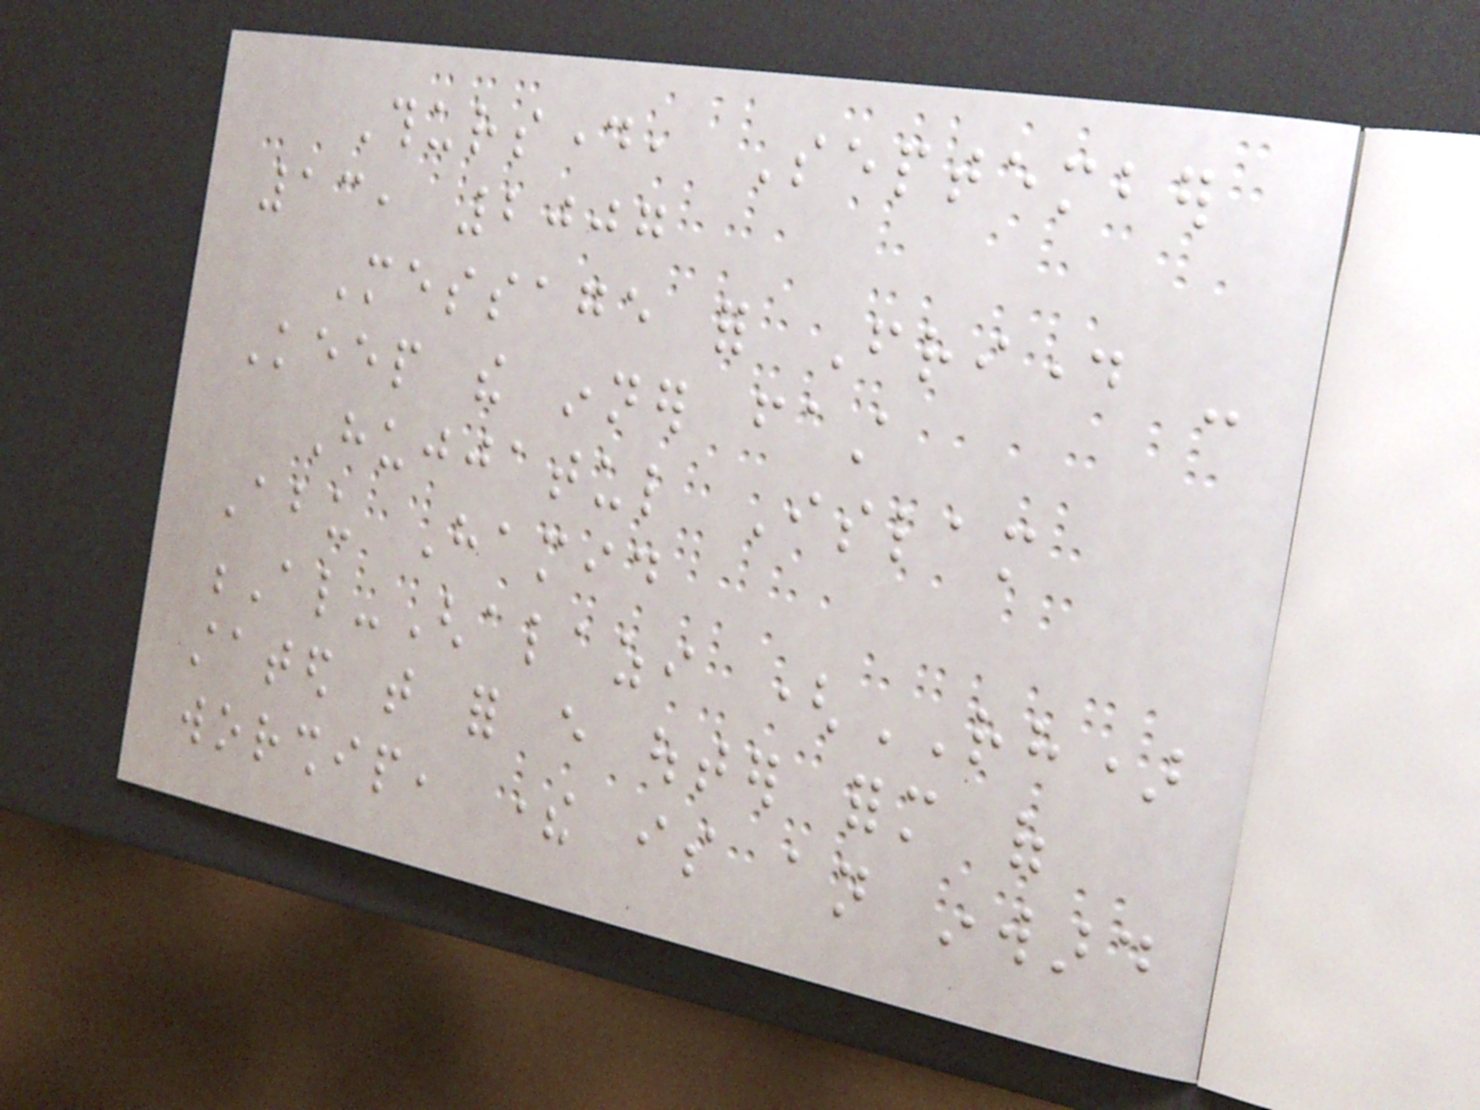Thursday, September
13, 2007
Message for Friday -
Keep the inner fast
Hujjatul Islam
Abu Hamid
Al-Ghalazi (RH)
stated that for every outer form of
worship, there is an inward
